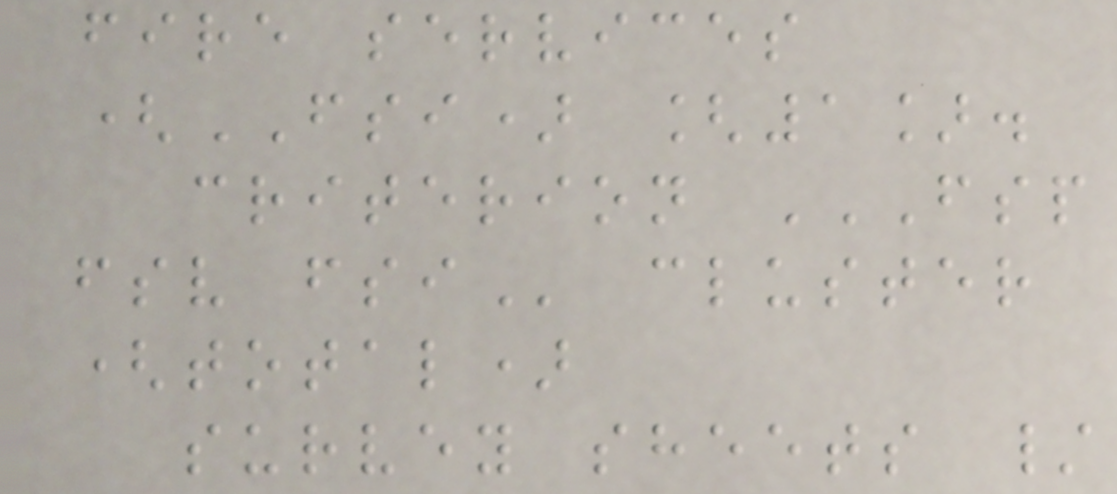fire services
(FSI) [1].
criterion FSP
FSV FSI cluster
(total)
survey sheets /
